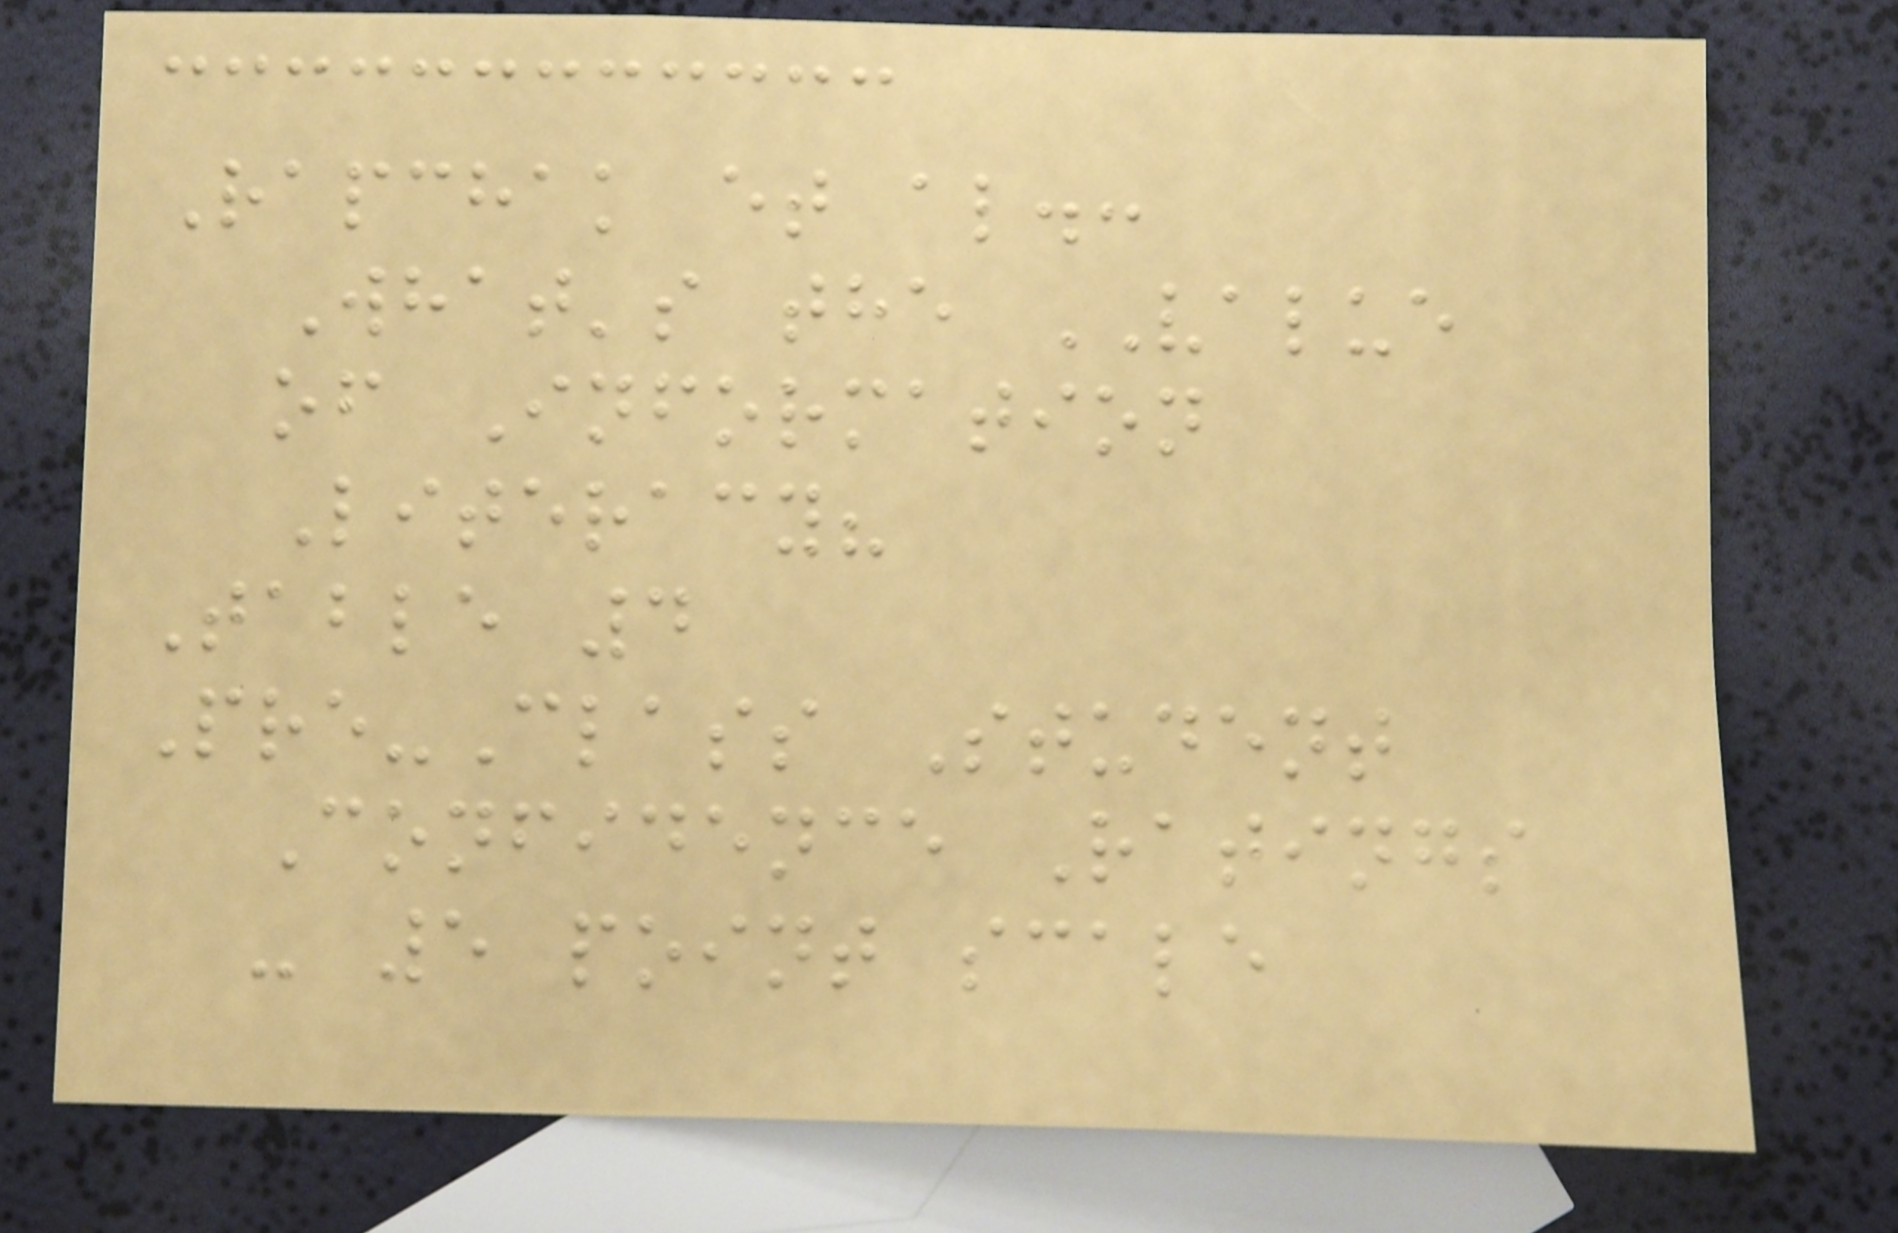Rapchak et al.:
What's the VALUE
of Information
Literacy?
Table 4
Pre-Class Student
Confidence Ratings
- 5 point scale
